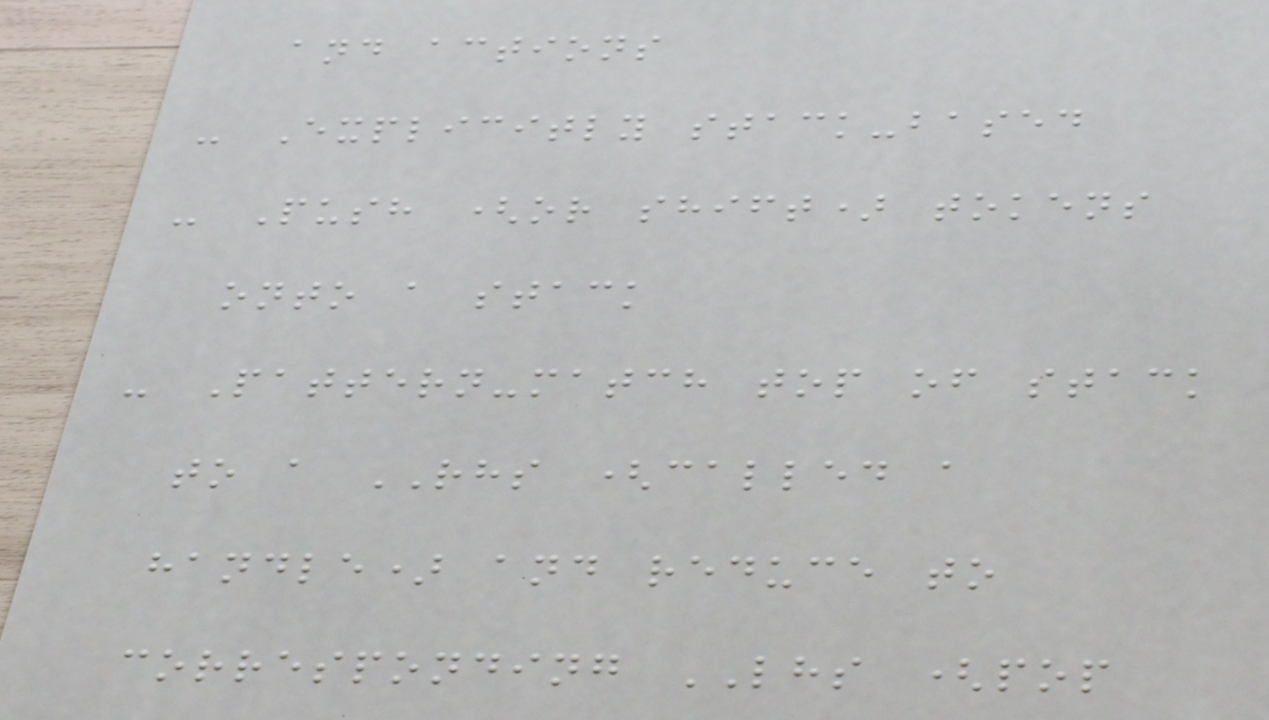and actions
- Explicitly stack-based
- Push (or shift) tokens
onto a stack
- Pattern-match top of stack
to a RHS (called a
handle) and reduce to
corresponding LHS (pop
